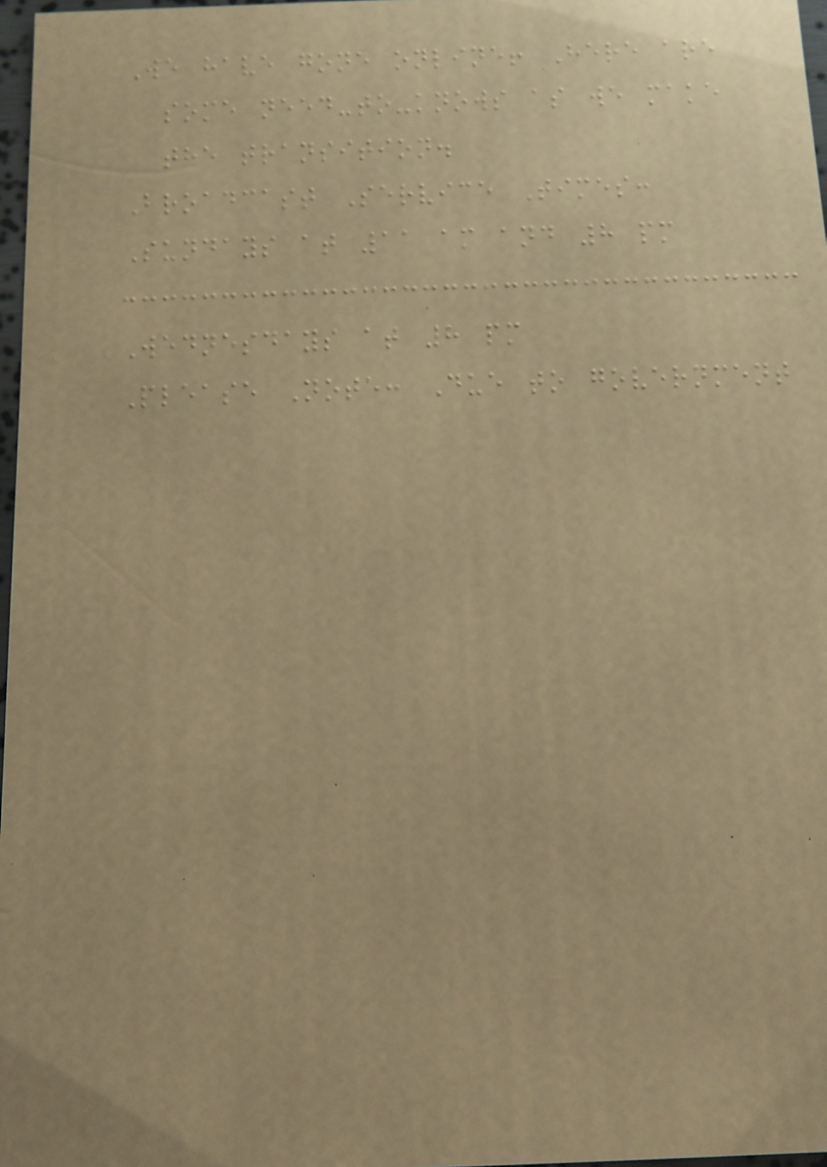We have gone online! Here are
some need-to-knows as we make
the transition.
Broadcast Service Times:
Sundays at 11 am and 8 pm
Wednesdays at 8 pm
Please Note: Due to government
